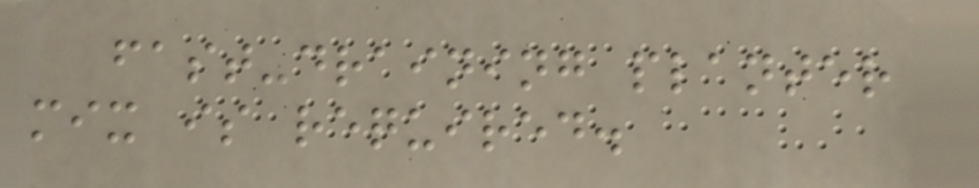fast-draining planter
mix is required.
